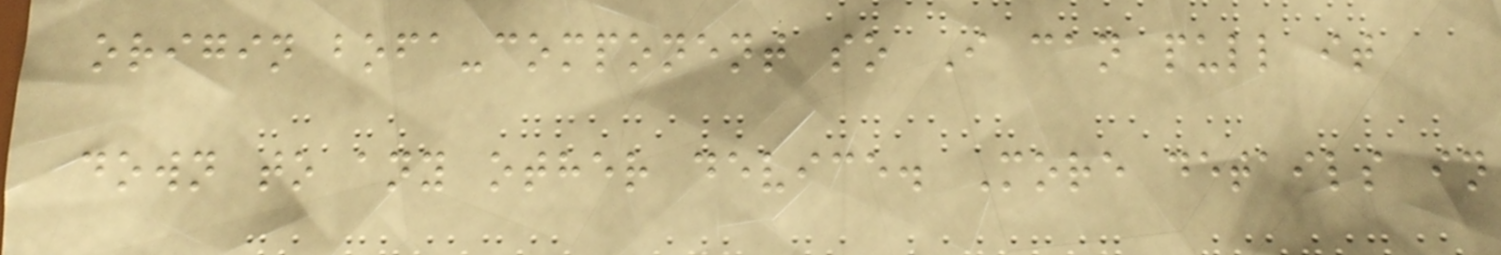origin bofa-component so I can pull it
down to any other device. More details in
